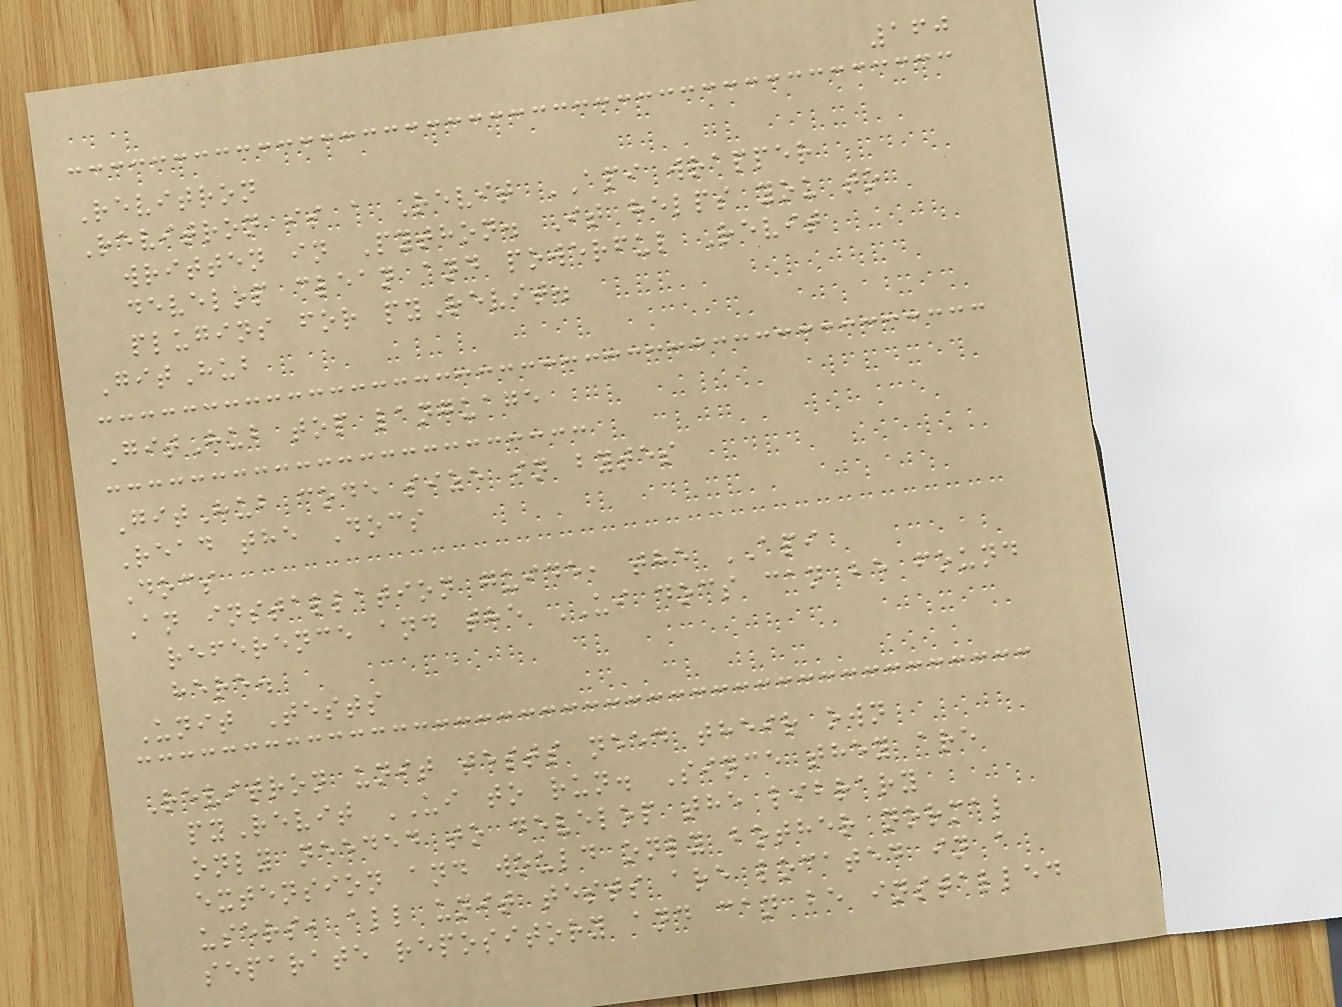160
Revitron
Revitron is a Revit API wrapper
written in Python. It helps you to
develop clean and powerful Revit
plugins for pyRevit.
GitHub
GitHub top language
GitHub code size in bytes
Read the Docs
Docs
An installation guide, the API
reference and the UI docs can be found
here.
Unit Tests
Revitron unit tests need their own
pyRevit UI to run. Since they are
only needed to develop the library
extension and would only bother normal
users, all unit tests are located in a
separate repository and can be installed
